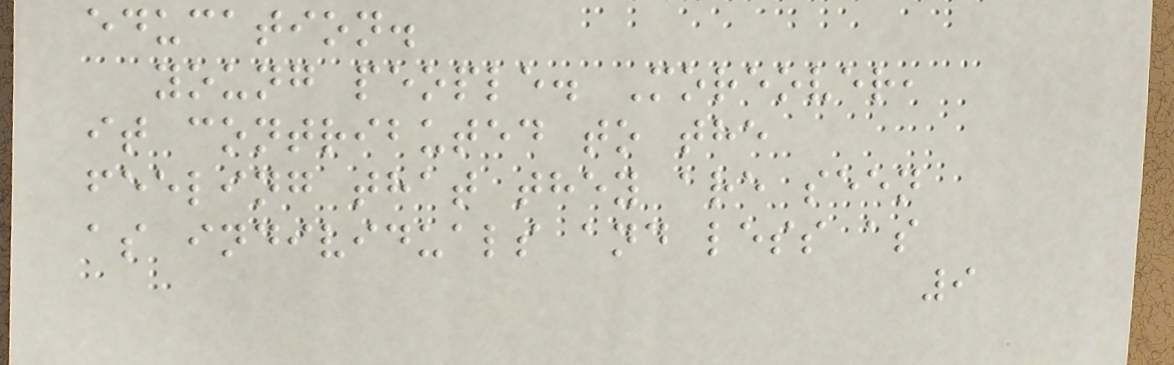education.
young people. Moreover,
it contributed to the
feeling that they are seen
as individuals and less as
9
